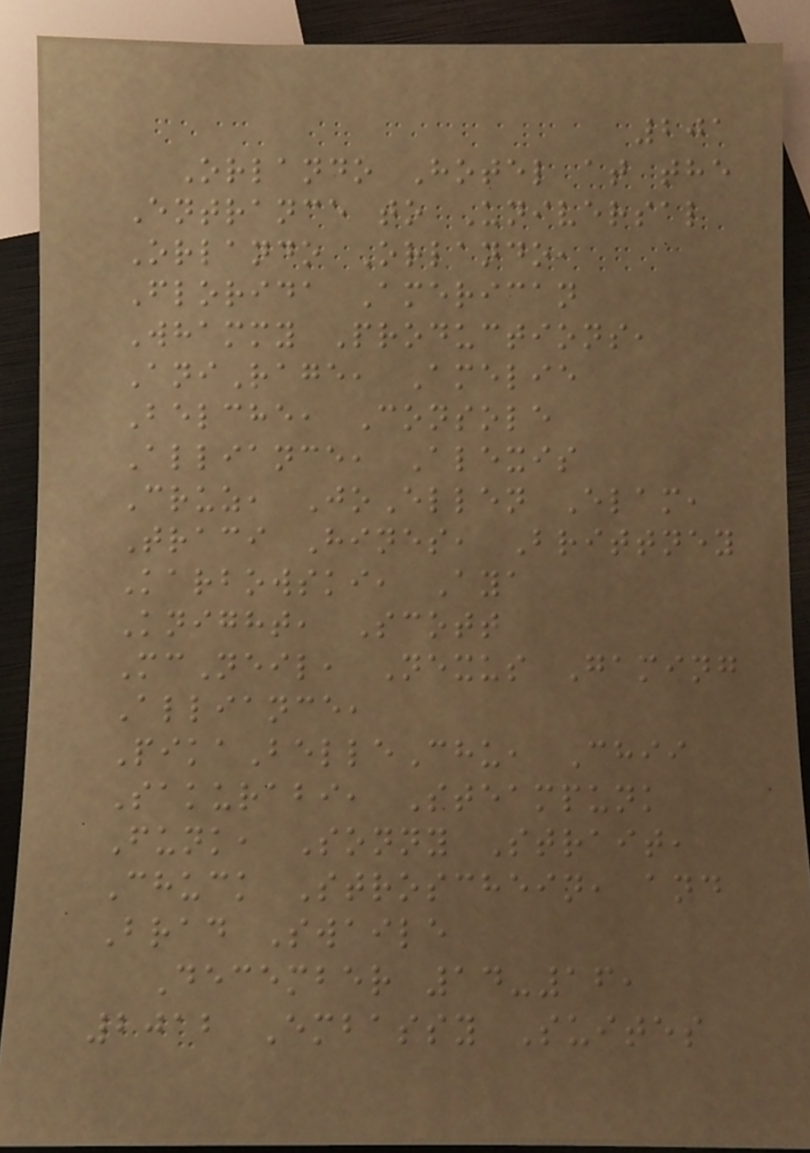201
Orlando Hotel at the
Entrance to Universal
Orlando Orlando,
Florida American
Whammy Productions,
AniRage, Amelie
Belche, Console
Alliance, Alexis
Cruz, JoEllen Elam,
Traci Hines, Brittney
Karbowski, Aya
Knight, Scott
McNeil, Nexus Gaming
Alliance,
PikaBelleChu, Chii
Sakurabi, Steampunk
Funk, Sonny Strait,
Chuck Stroschein, and
Brad Swaile
December 14-16,
2012 Embassy Suites
